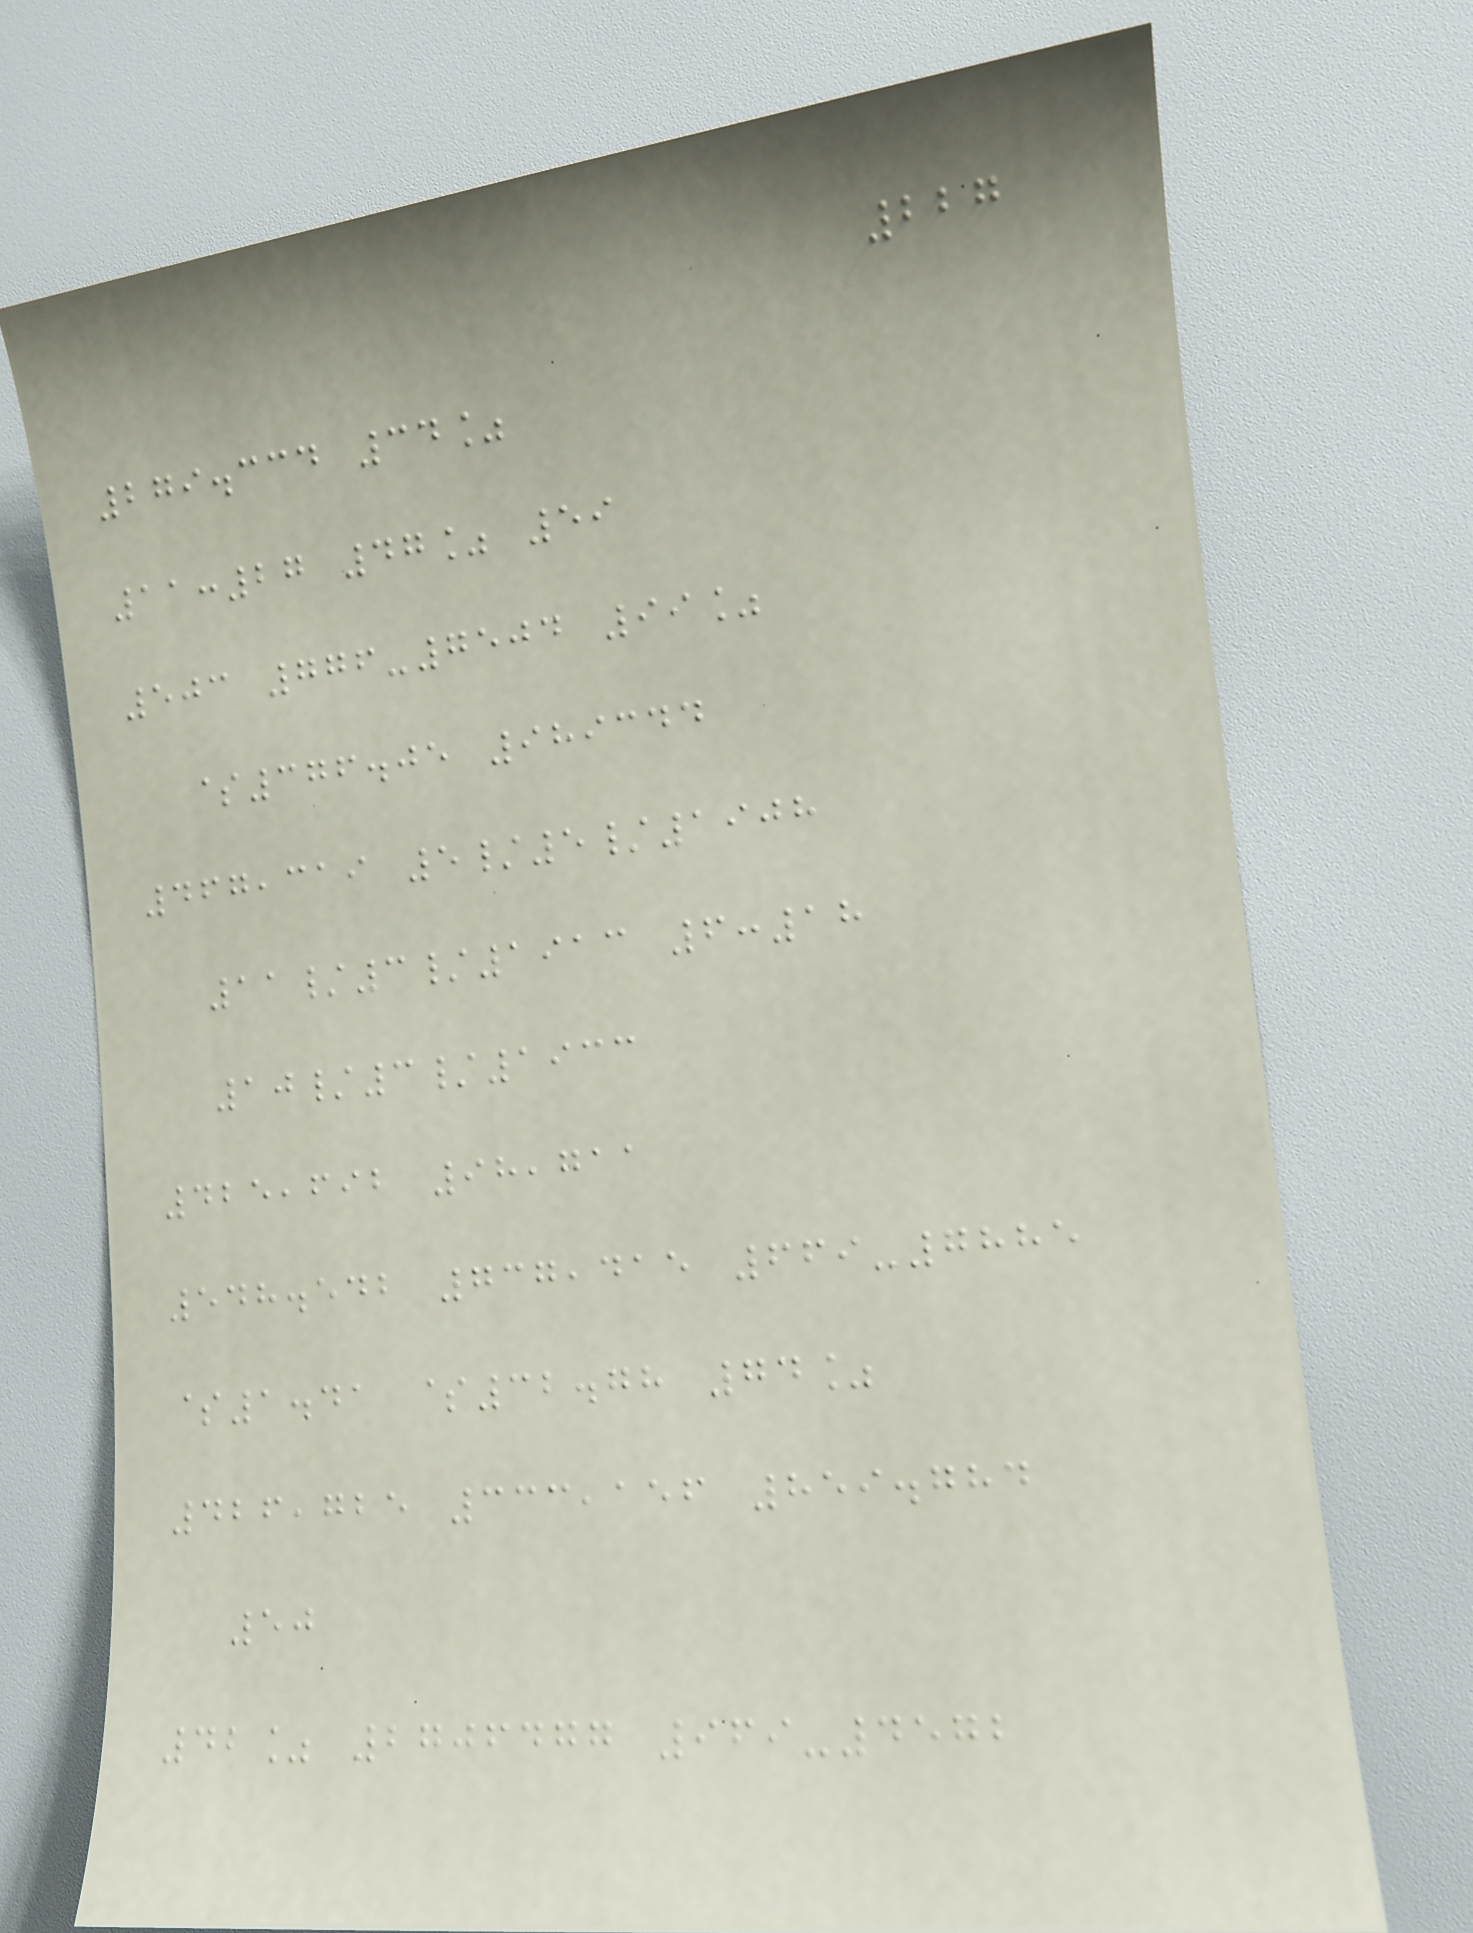227
279.334 34%
11:27 47% 59
503 776-7504 99%
$376.05 989344
467,319 5/5/1908
11/3/1913 6:18
10/3/1933
425,692 98,711
548.542 737,415 669-7885
$1.41 $32.78 74%
426,725 333,156 859.784
50
42% 2706477 969-4572
